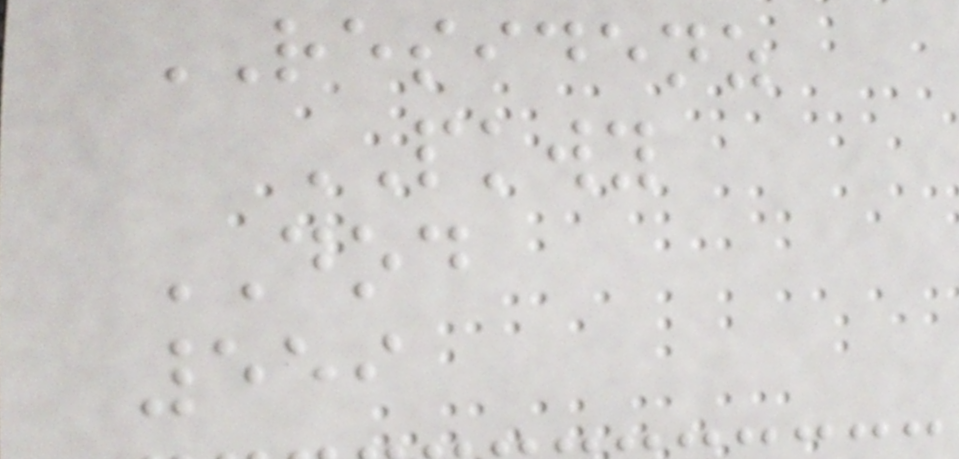RESIDENZ
PKWY
DOD
559
